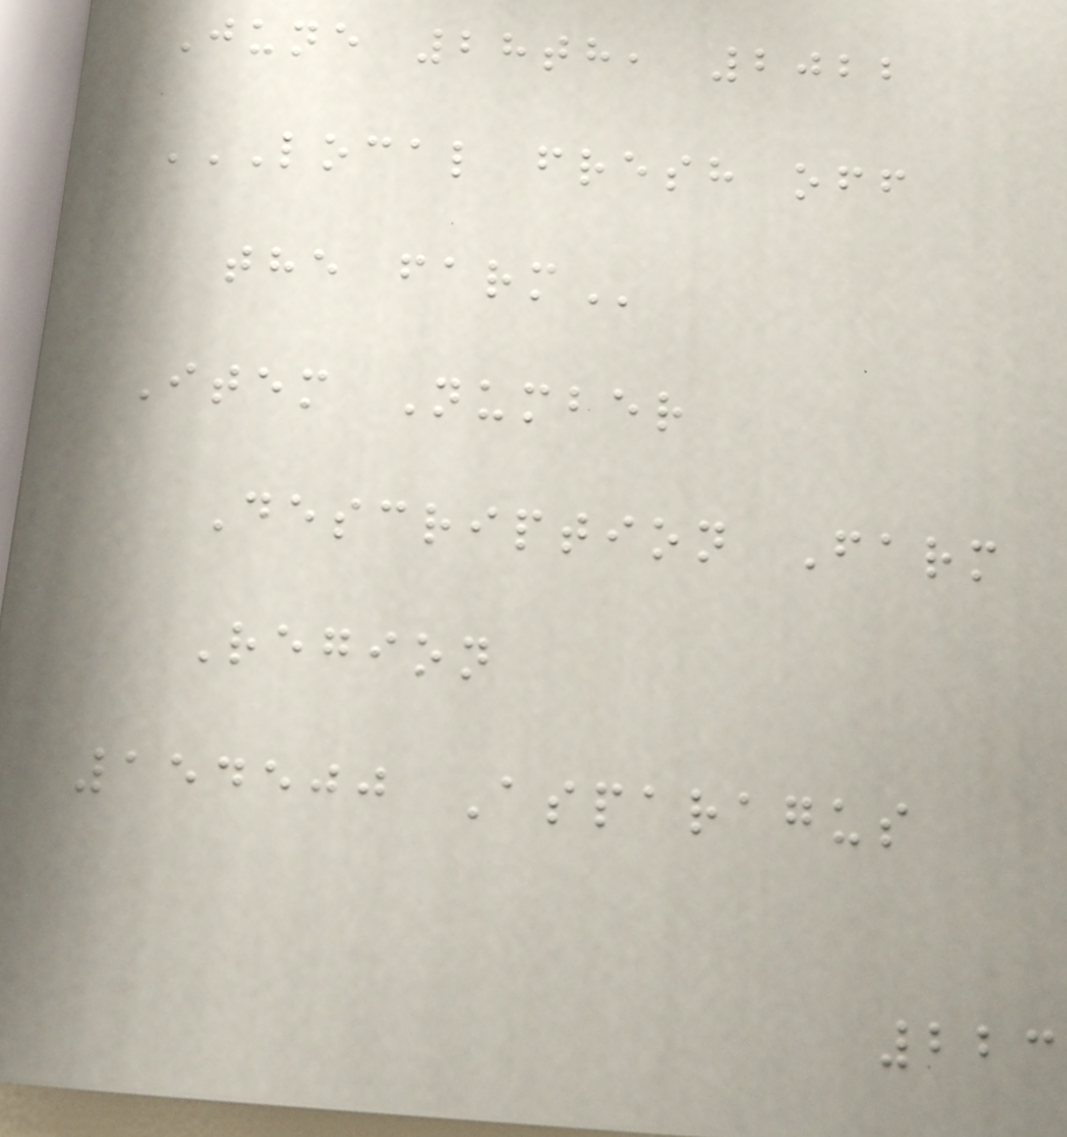June 28th, 2022
LOCAL FRESH OFF
THE FARM
Item Number
Description Farm
Region
154500 Asparagus
223
